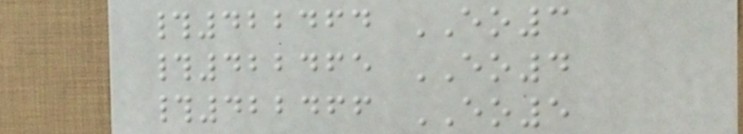#422464 EO3
#422465 EO4
#422466 EO5
